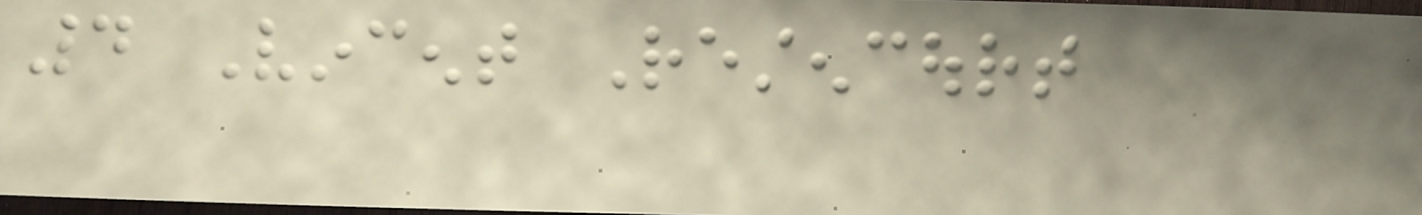4 Vincent Restencourt
